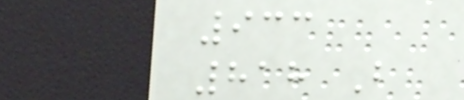933
818 B
